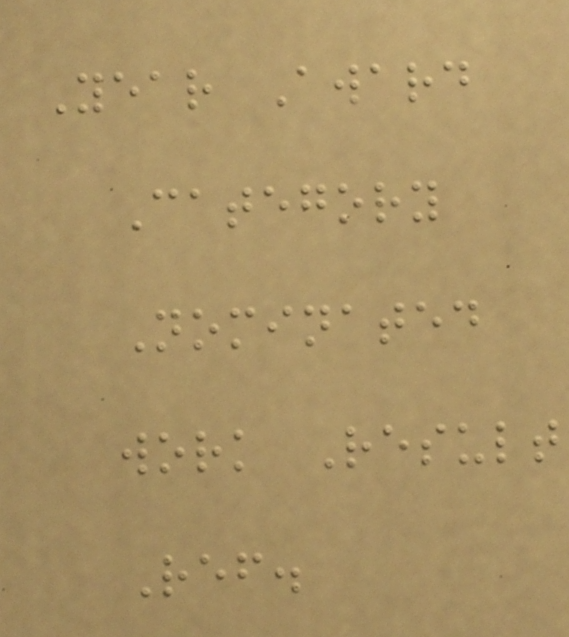Year Award
Category
Nominated
work Result
Ref.
